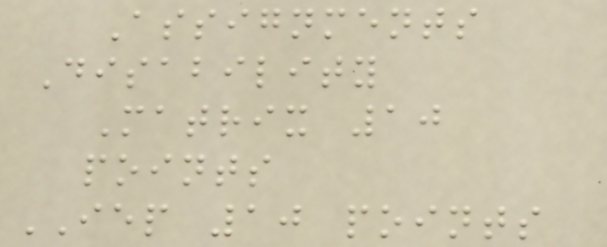Assignments
Disability
Matrix 10
points
IEP 10 points
